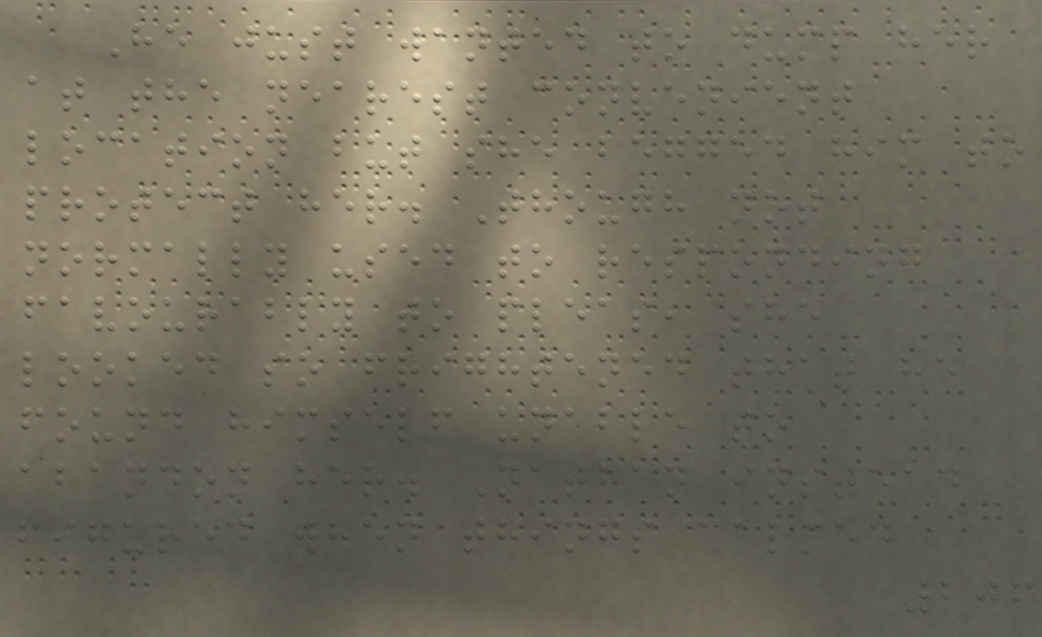He just wanted to dump her
at the nearest convenient
location but she begged him to
protect her. Though not
normally used to responding
favourably to pleas, she
looked so frightened that he
found himself unable to
abandon her. Nathan instead
figured when things calmed
206
